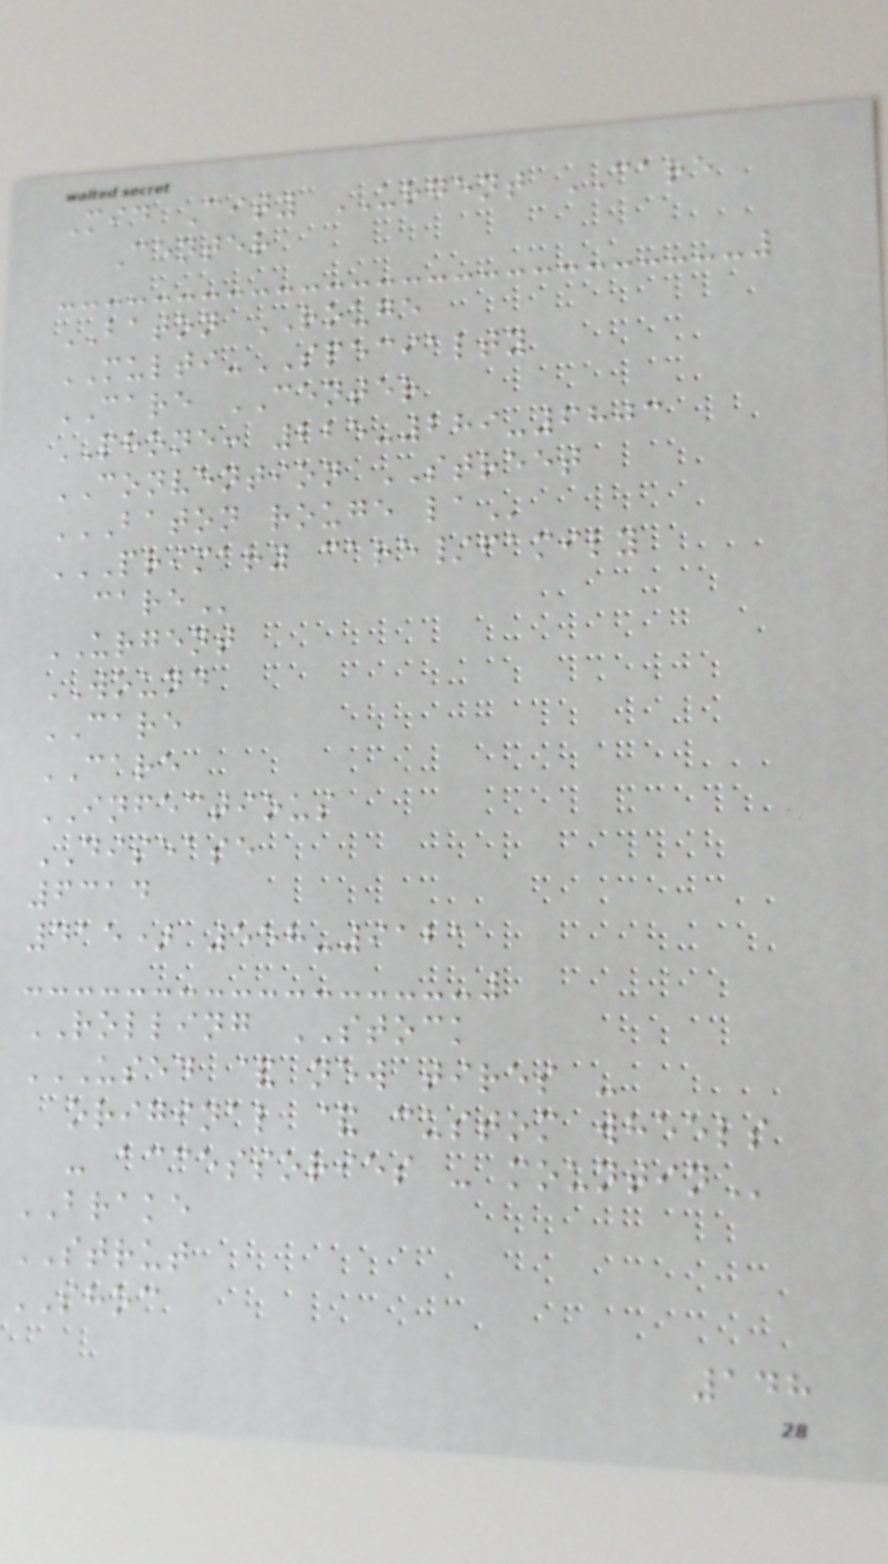Mid City URGENT CARE
Center
BATON ROUGE
MULTI-SPECIALTY
CARE CENTER
PHONE: 225-289-6803
CONVENTION STREET
BATON ROUGE LA
PRIMARY CARE/FAMILY
CARE
URGENT
WOUND
CARE
CARE
INFECTIOUS
DISEASE
6314
415) 558-9121
ROLLING STOCK
USED & NEW TIRES -
ORIGINAL & CUSTOM WHEELS
- ACCESSORIES - MOUNTIN
BRAKE
STRUT
SHOC
148
